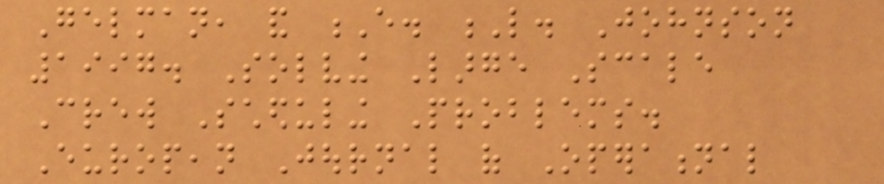Gelman, and E. L. Johnson
1997. Solving Large Scale
Crew Scheduling Problems.
European Journal of Operational
